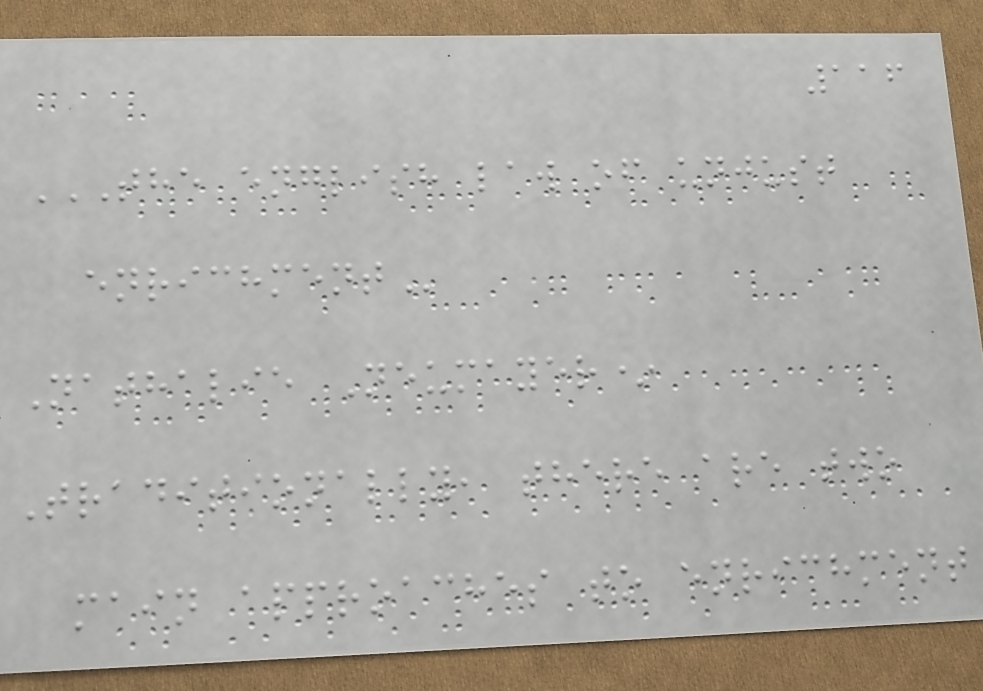116
THE ENGLISH LAW OF UNJUST
ENRICHMENT
Nathalie Neumayer*
Traditionally, there are two
main approaches to enrichment
